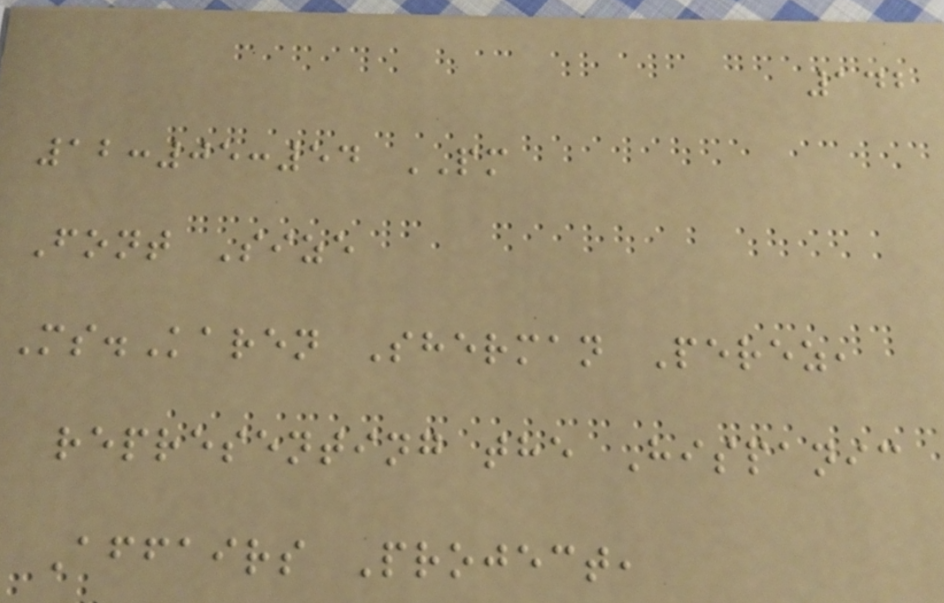142
12:05:54 PM
Font Size
Ms.Karen Sherman Perez,
representing the Hispanic
Affairs Project,
